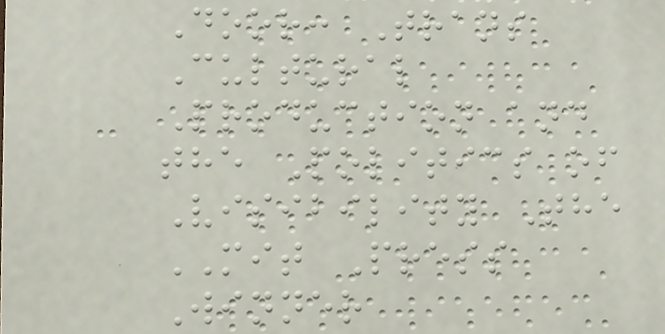Door: Trans
Cultural
Production and
the Politics of
Visibility The
MIT Press
Winner
